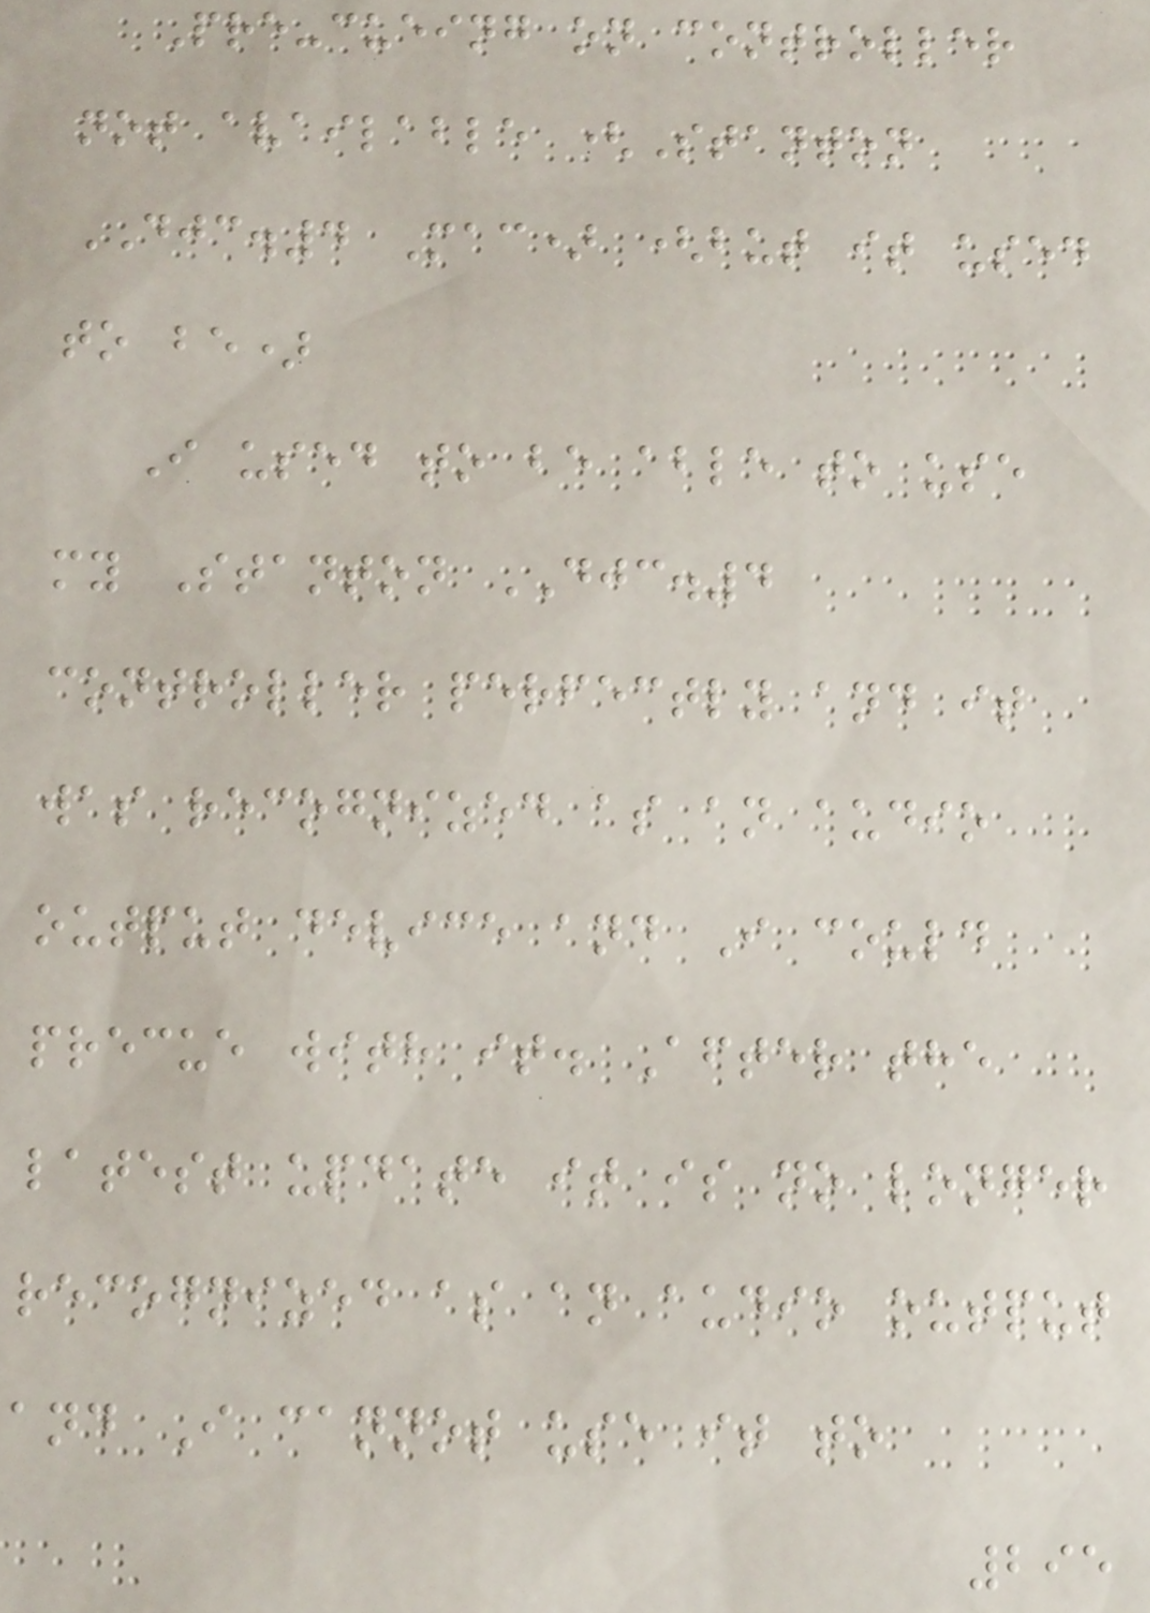Pre-cueing on controller
not available (Stanton
DJC.4 Mac) (but it used
to be)
I used to be able to use
my Stanton DJC.4
controller perfectly and it
was recognized as an audio
output device and I could
precue with it. After the
latest update it is no longer
recognized as an audio output
and I cannot use it to
295
